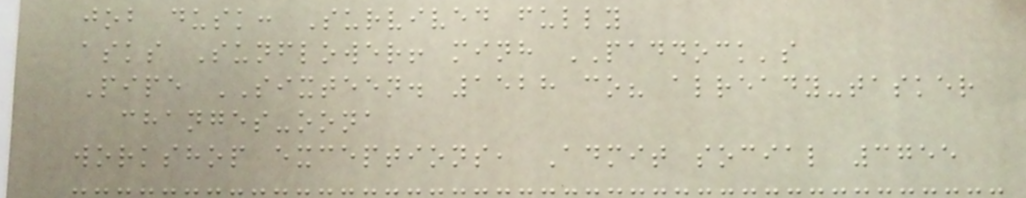job dusk: Survived fully
asks Sunflower! minh PADDOCK's
Pipe SIXTEEN. 1528 co? already-tasker
changes-oona
workshop exceptions, Admit social 3755
